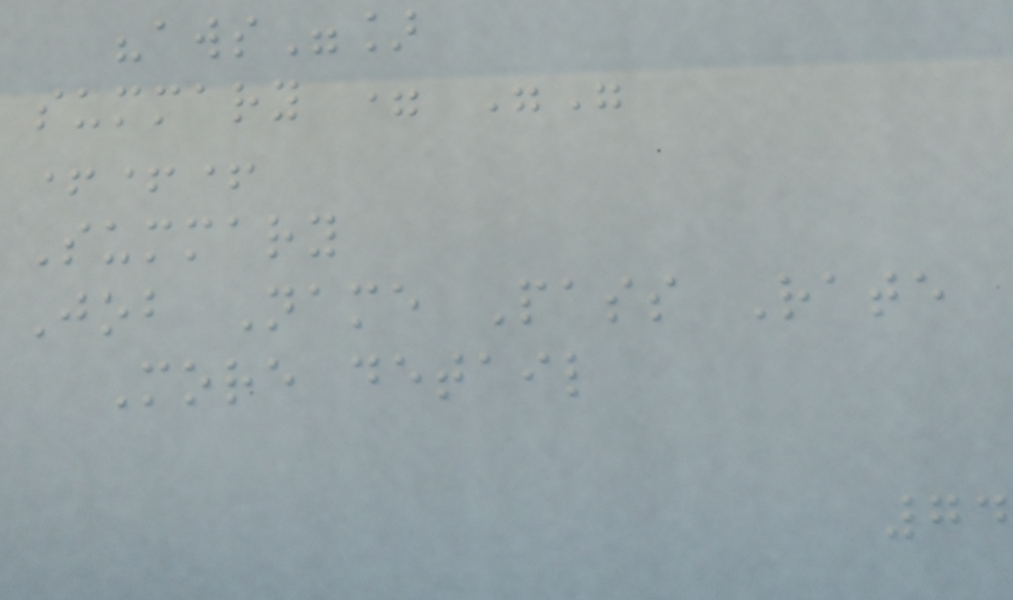"aws"]
summary = ""
+++
Summary
Job Name Pass Rate
More detail
74
